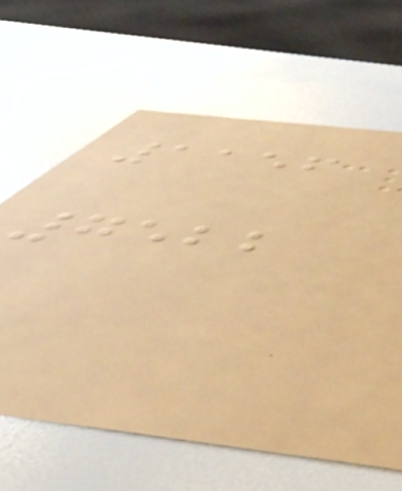1156
7522
